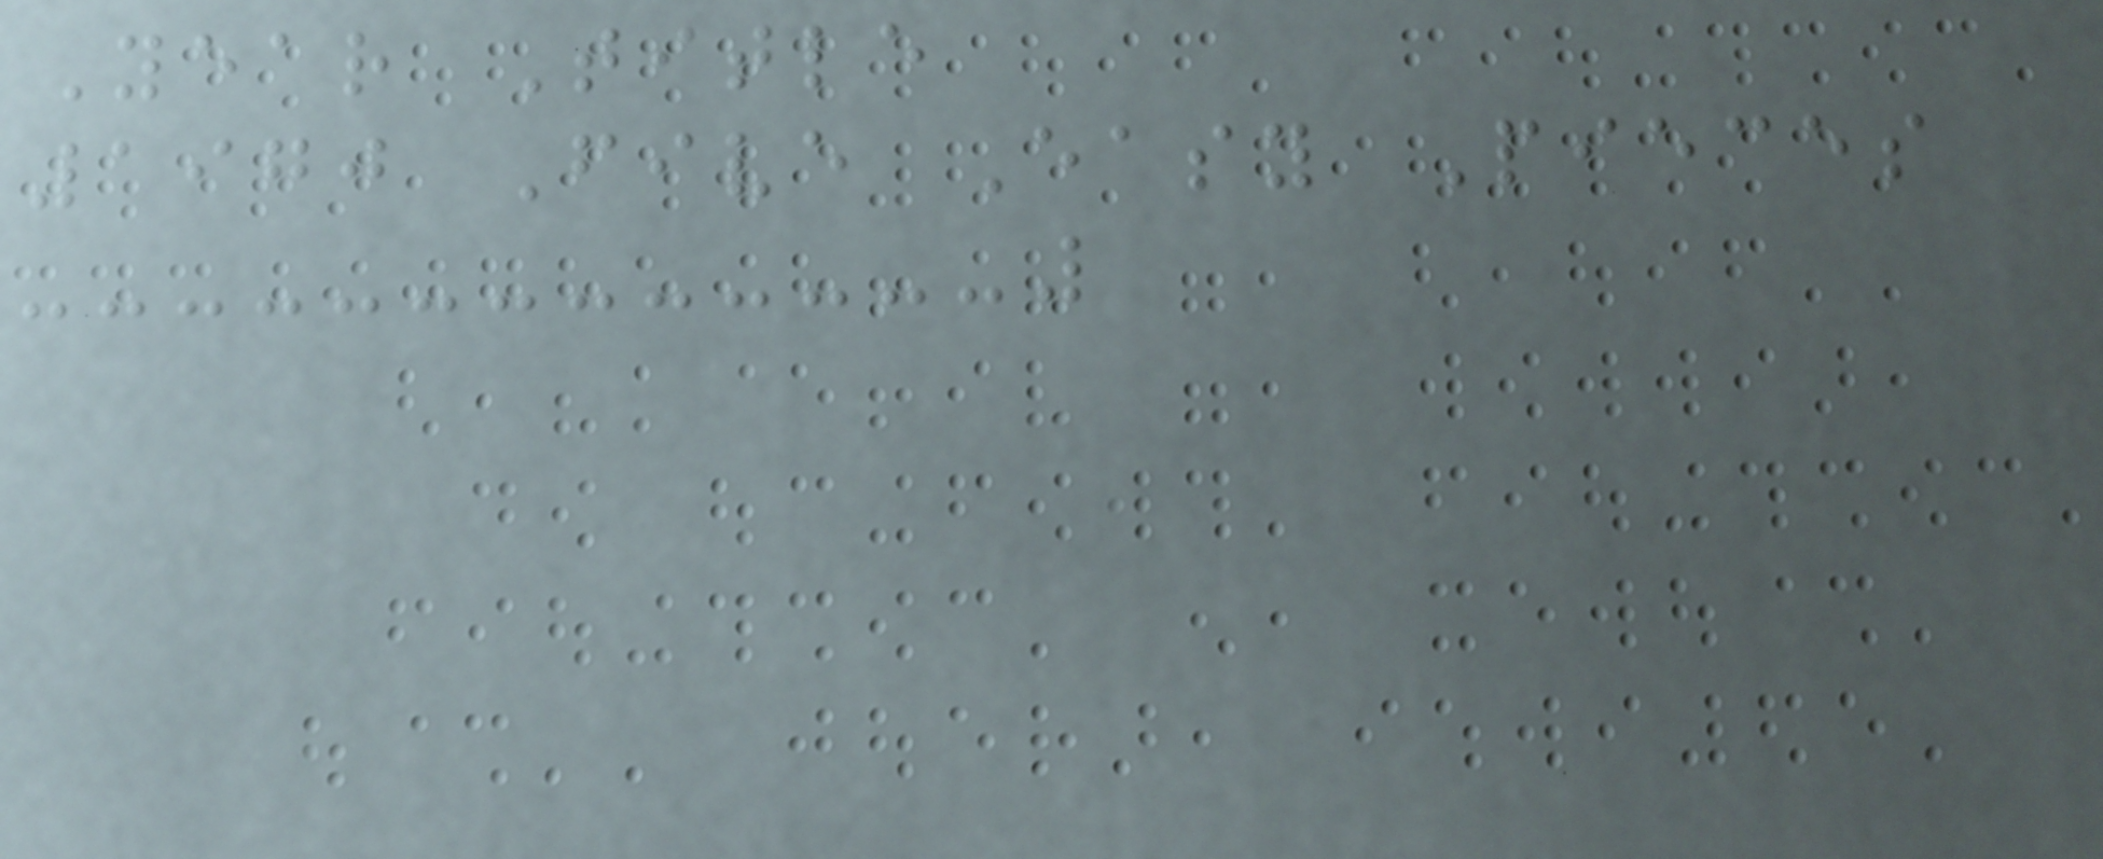Year Title
1970 Five Easy Pieces
